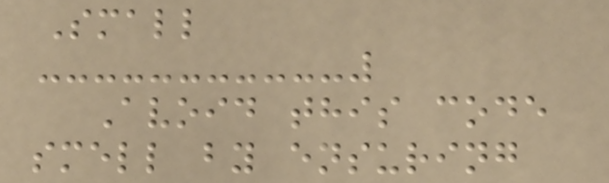Small
Avoid this code
smell by ensuring
